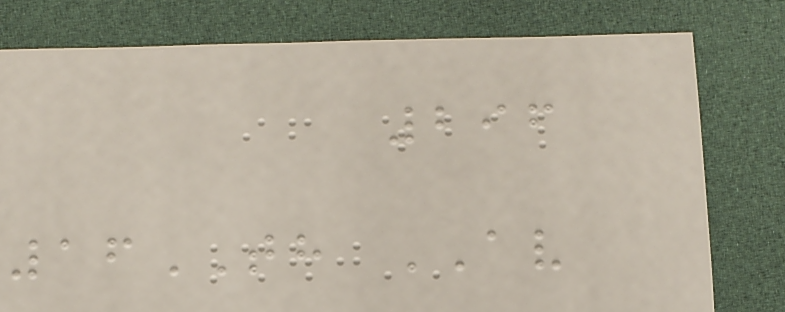296
16TH AV
